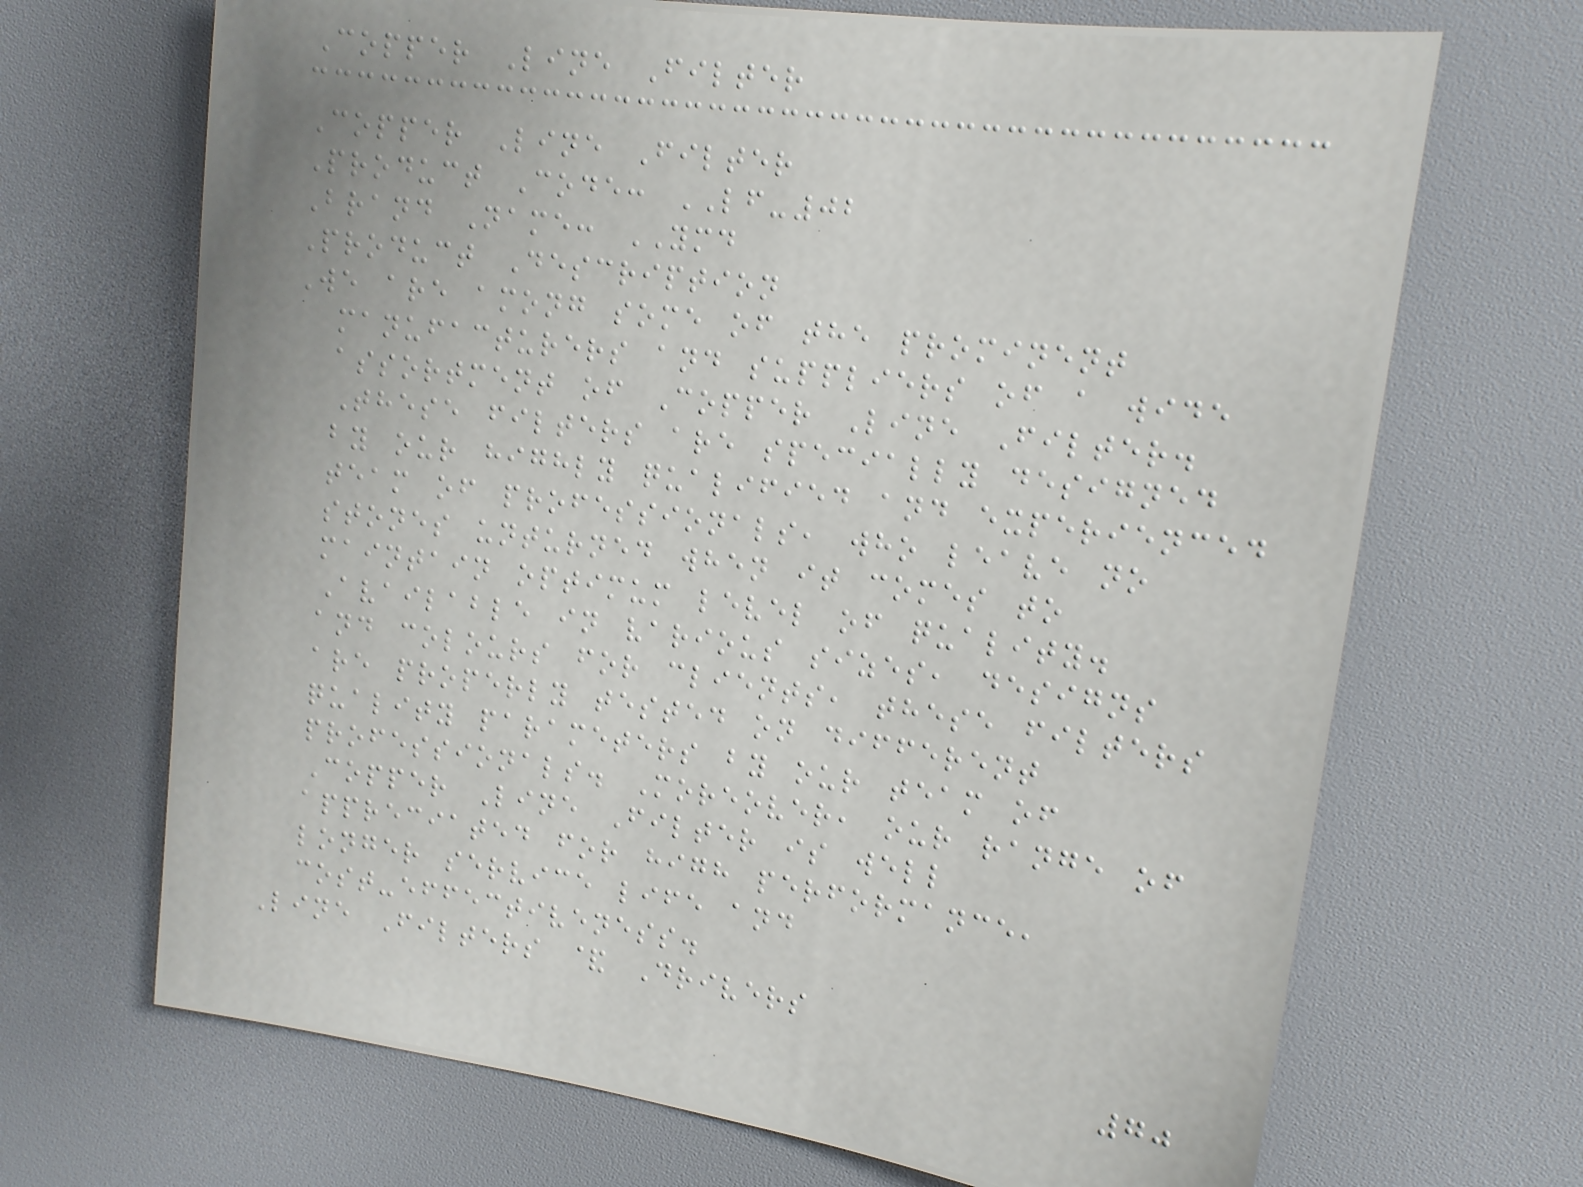Copper Line Filter
Copper Line Filter
Product Code: LF-02
Brand Name: YMD
Product Description
We are among some of the prominent
manufacturers and suppliers of a wide
assortment of Copper Line Filter.
These filters are specially designed
by our highly qualified and experienced
team of professionals, who leave no
stones unturned when it comes to
maintain optimum level of quality.
Available in various sizes, designs
and colours for clients, these filters
are properly tested on different
quality parameters by our team of
professionals. Moreover, our range of
Copper Line Filter is well
appreciated for high performance,
longer service life and
cost-effectiveness.
Line Filters & Drivers
70
